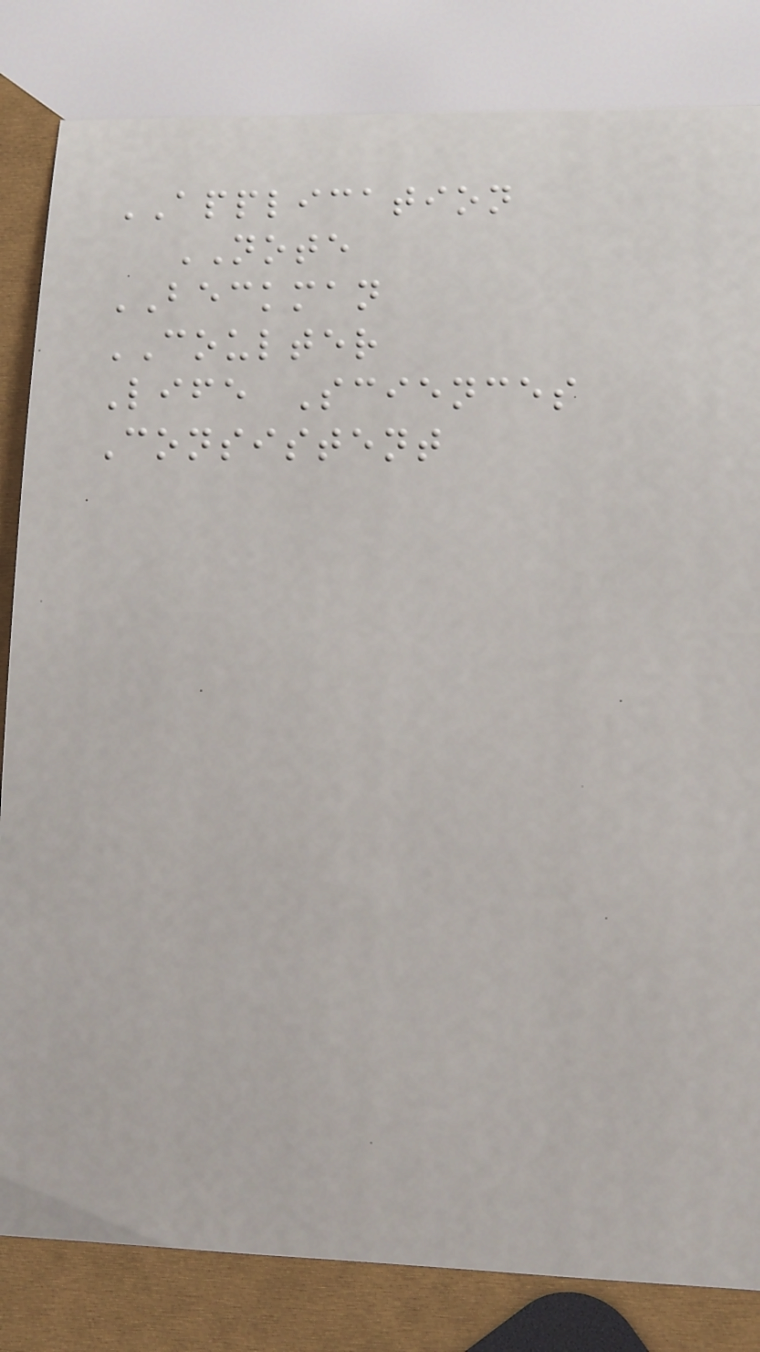APPLICATION
NOTE
BECKMAN
COULTER
Life Sciences
Consistent
